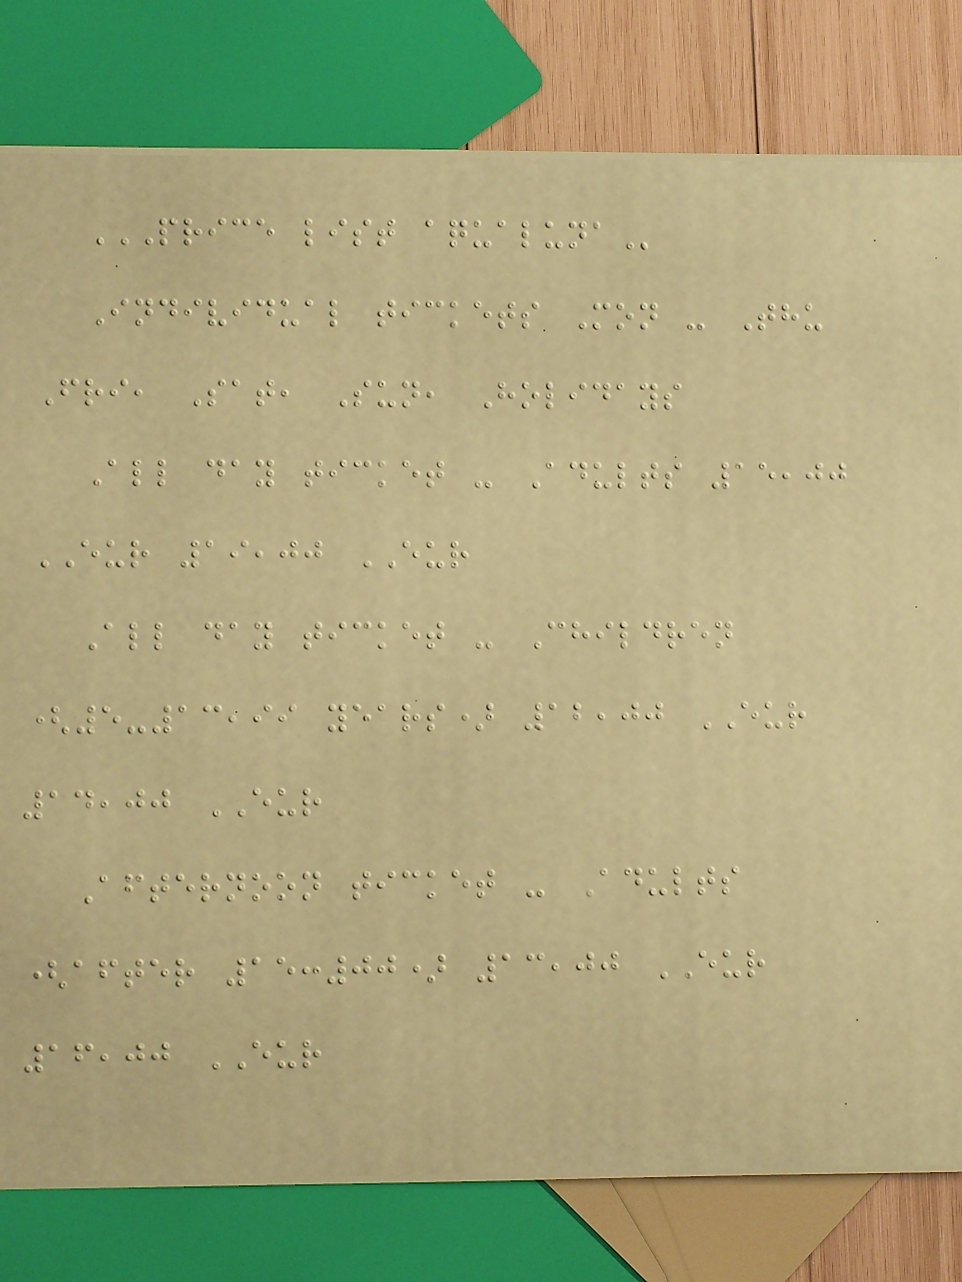PRICE LIST AQUALUNA
Individual tickets Mon - Thu
Fri, Sat, Sun, Holidays
All day ticket - Adults 15,00
EUR 19,00 EUR
All day ticket - Children
(5-13,99 years) 12,00 EUR
14,00 EUR
Afternoon ticket - Adults
(after 15:00) 13,00 EUR
16,00 EUR
